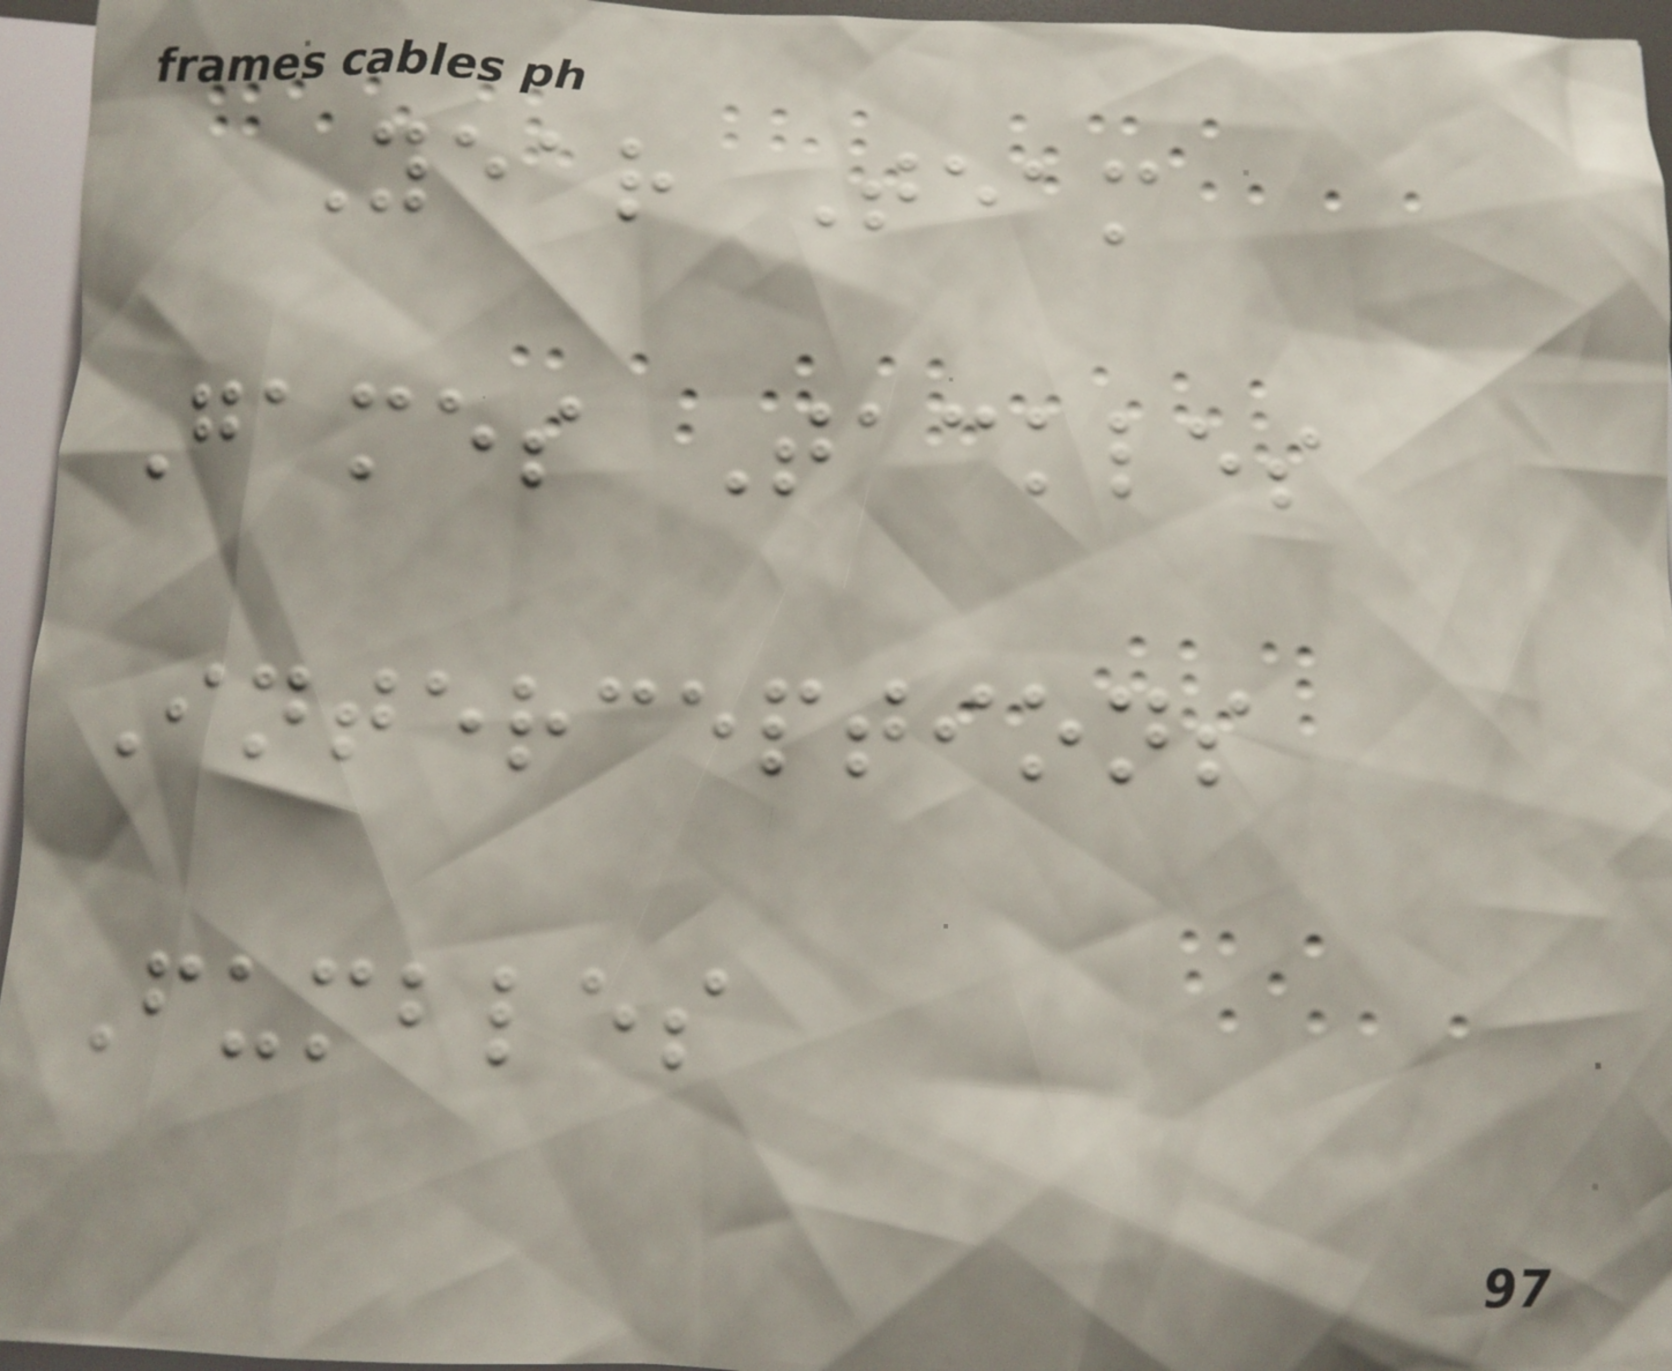Year Team
Games Tackles
Interceptions
Fumbles
